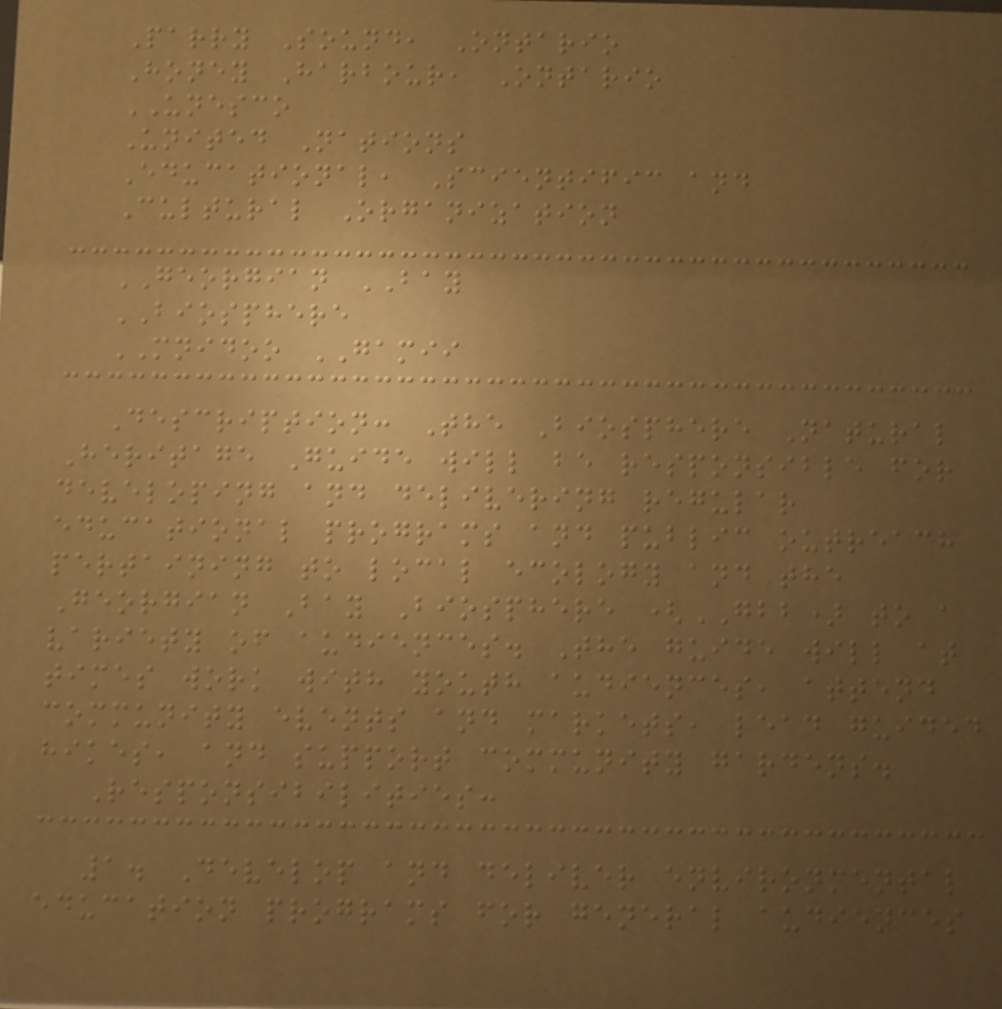Parry Sound, Ontario
Honey Harbour, Ontario
UNESCO
United Nations
Educational, Scientific and
Cultural Organization
GEORGIAN BAY
BIOSPHERE
MNIDOO GAMII
Description: The Biosphere Natural
Heritage Guide will be responsible for
developing and delivering regular
educational programs and public outreach
pertaining to local ecology and the
Georgian Bay Biosphere (GBB) to a
variety of audiences. The guide will at
times work with youth audiences, attend
community events and markets, lead guided
hikes, and support community gardens.
Responsibilities:
1. Develop and deliver environmental
education programs for general audiences
